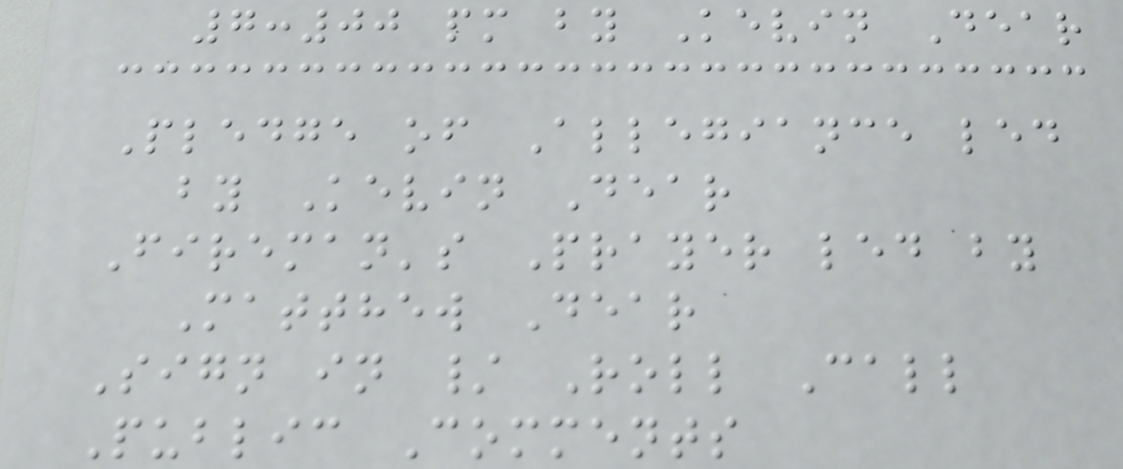7:00 pm by Kevin Dear
Pledge of Allegiance led
by Kevin Dear
Fireman's Prayer led by
Matthew Dear
Sign in / Roll Call
Public Comments
